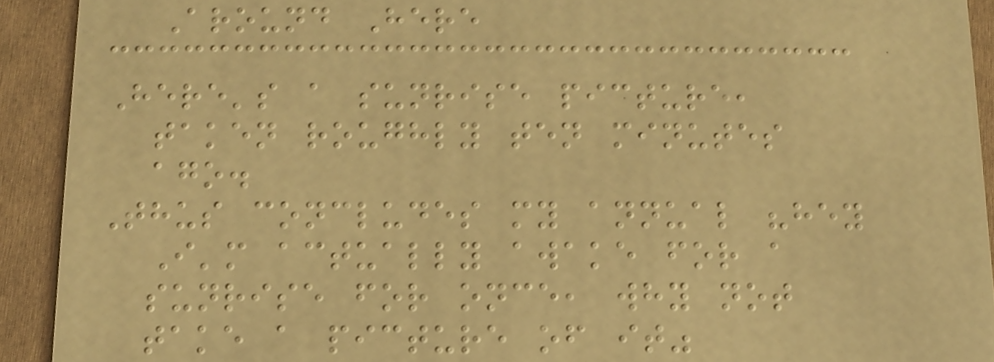Around Here
Here's a sunrise picture,
taken roughly ten minutes
ago.
Thus concludes my annual "hey
I'm actually awake for a
sunrise for once, why not
take a picture of it"
